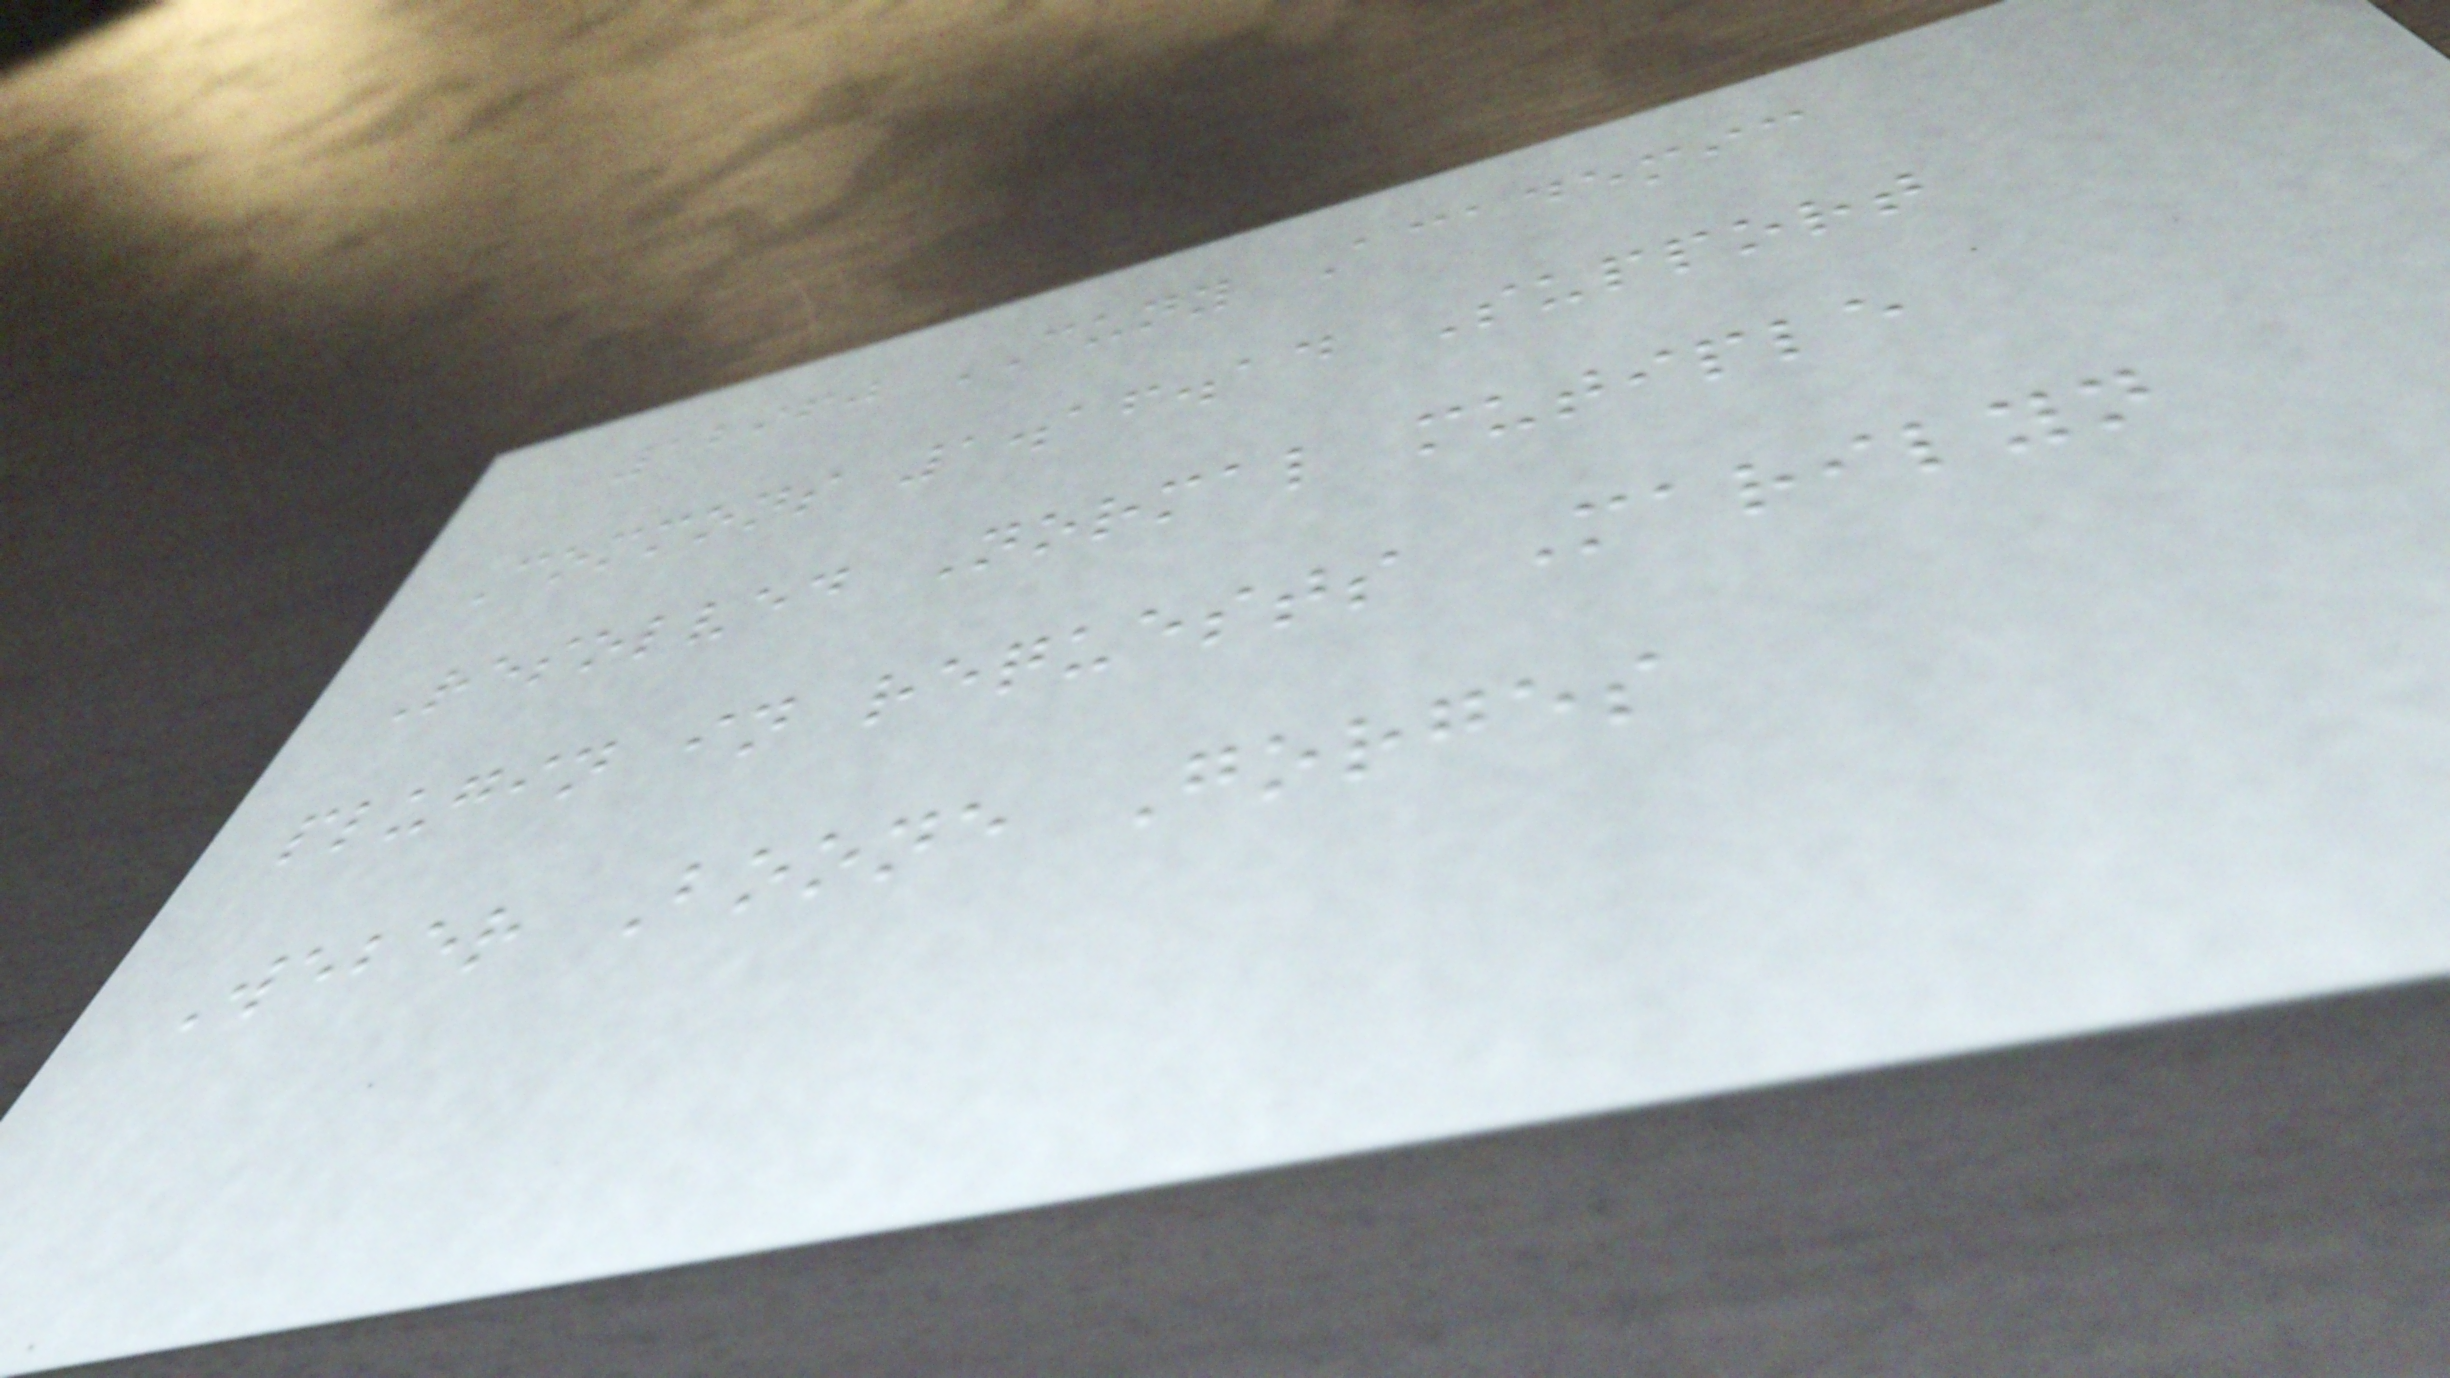12960 CUNY Academic
Commons 1.16.14 Support
Resolved Normal mutiple
plugin in requests Marilyn
Weber Boone Gorges
